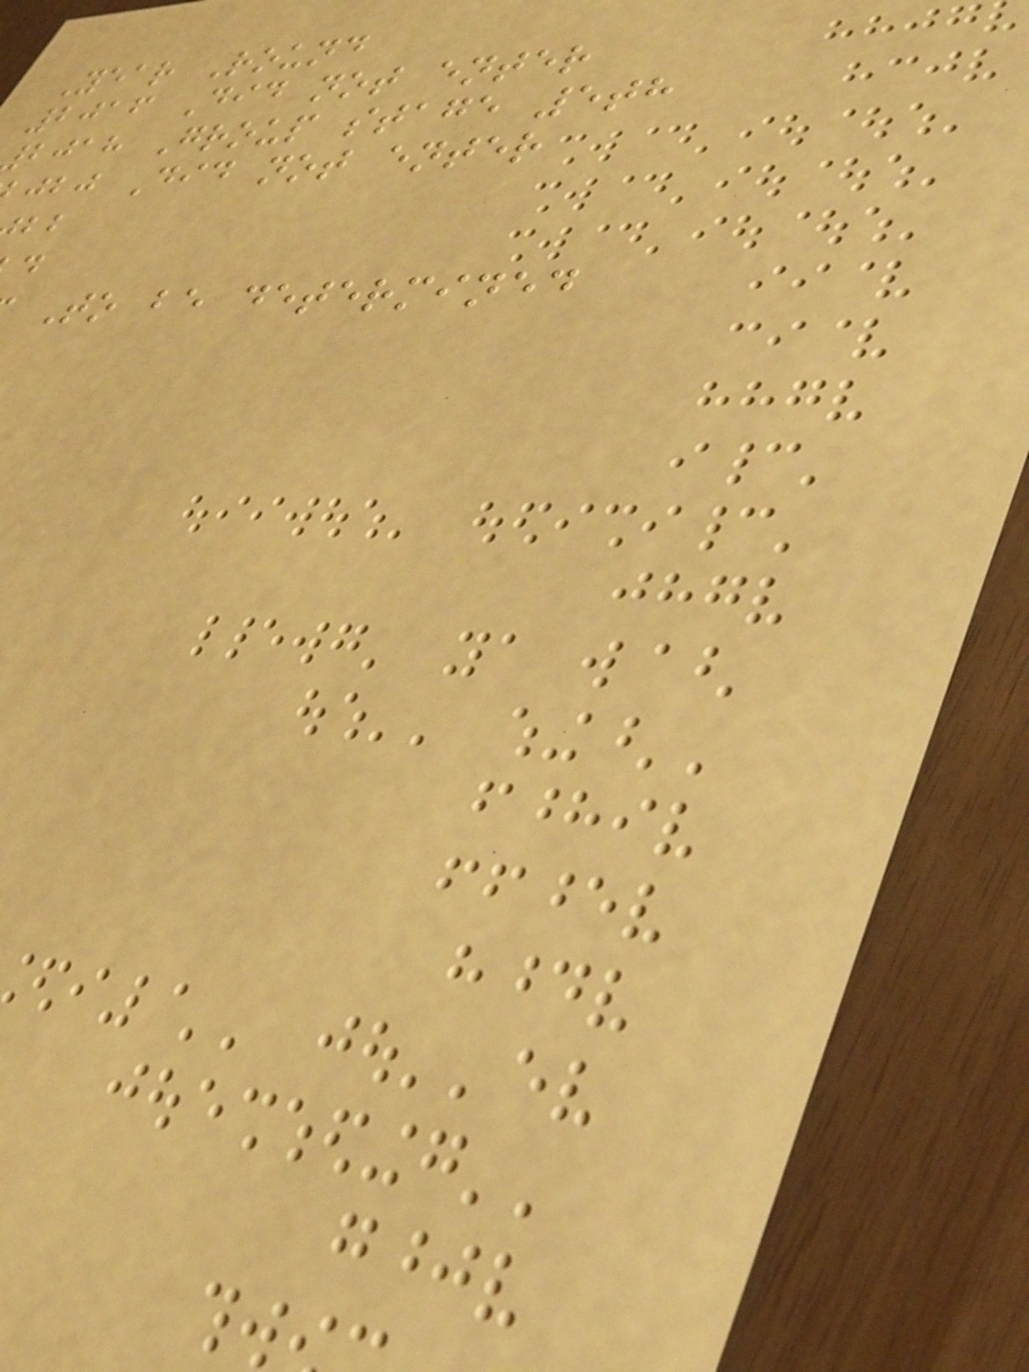Year Round
2016 Did not enter
bjah Group stage 5th
jbj Did not enter
To be determined
